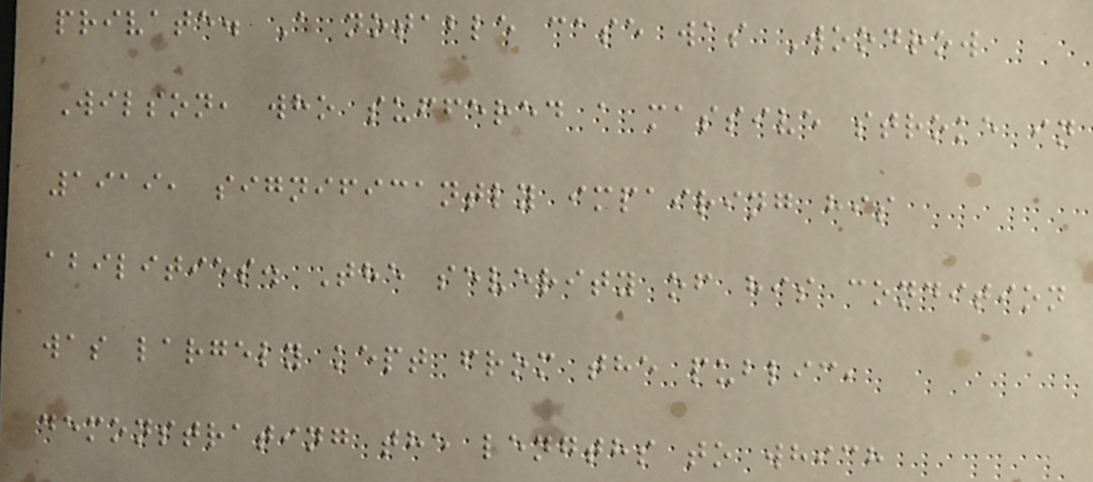private. A notable case was Woodrow
Wilson, who suffered a massive stroke in
1919, significantly impairing his
abilities. The severity of his condition
was largely kept from the public,
demonstrating the lengths to which
